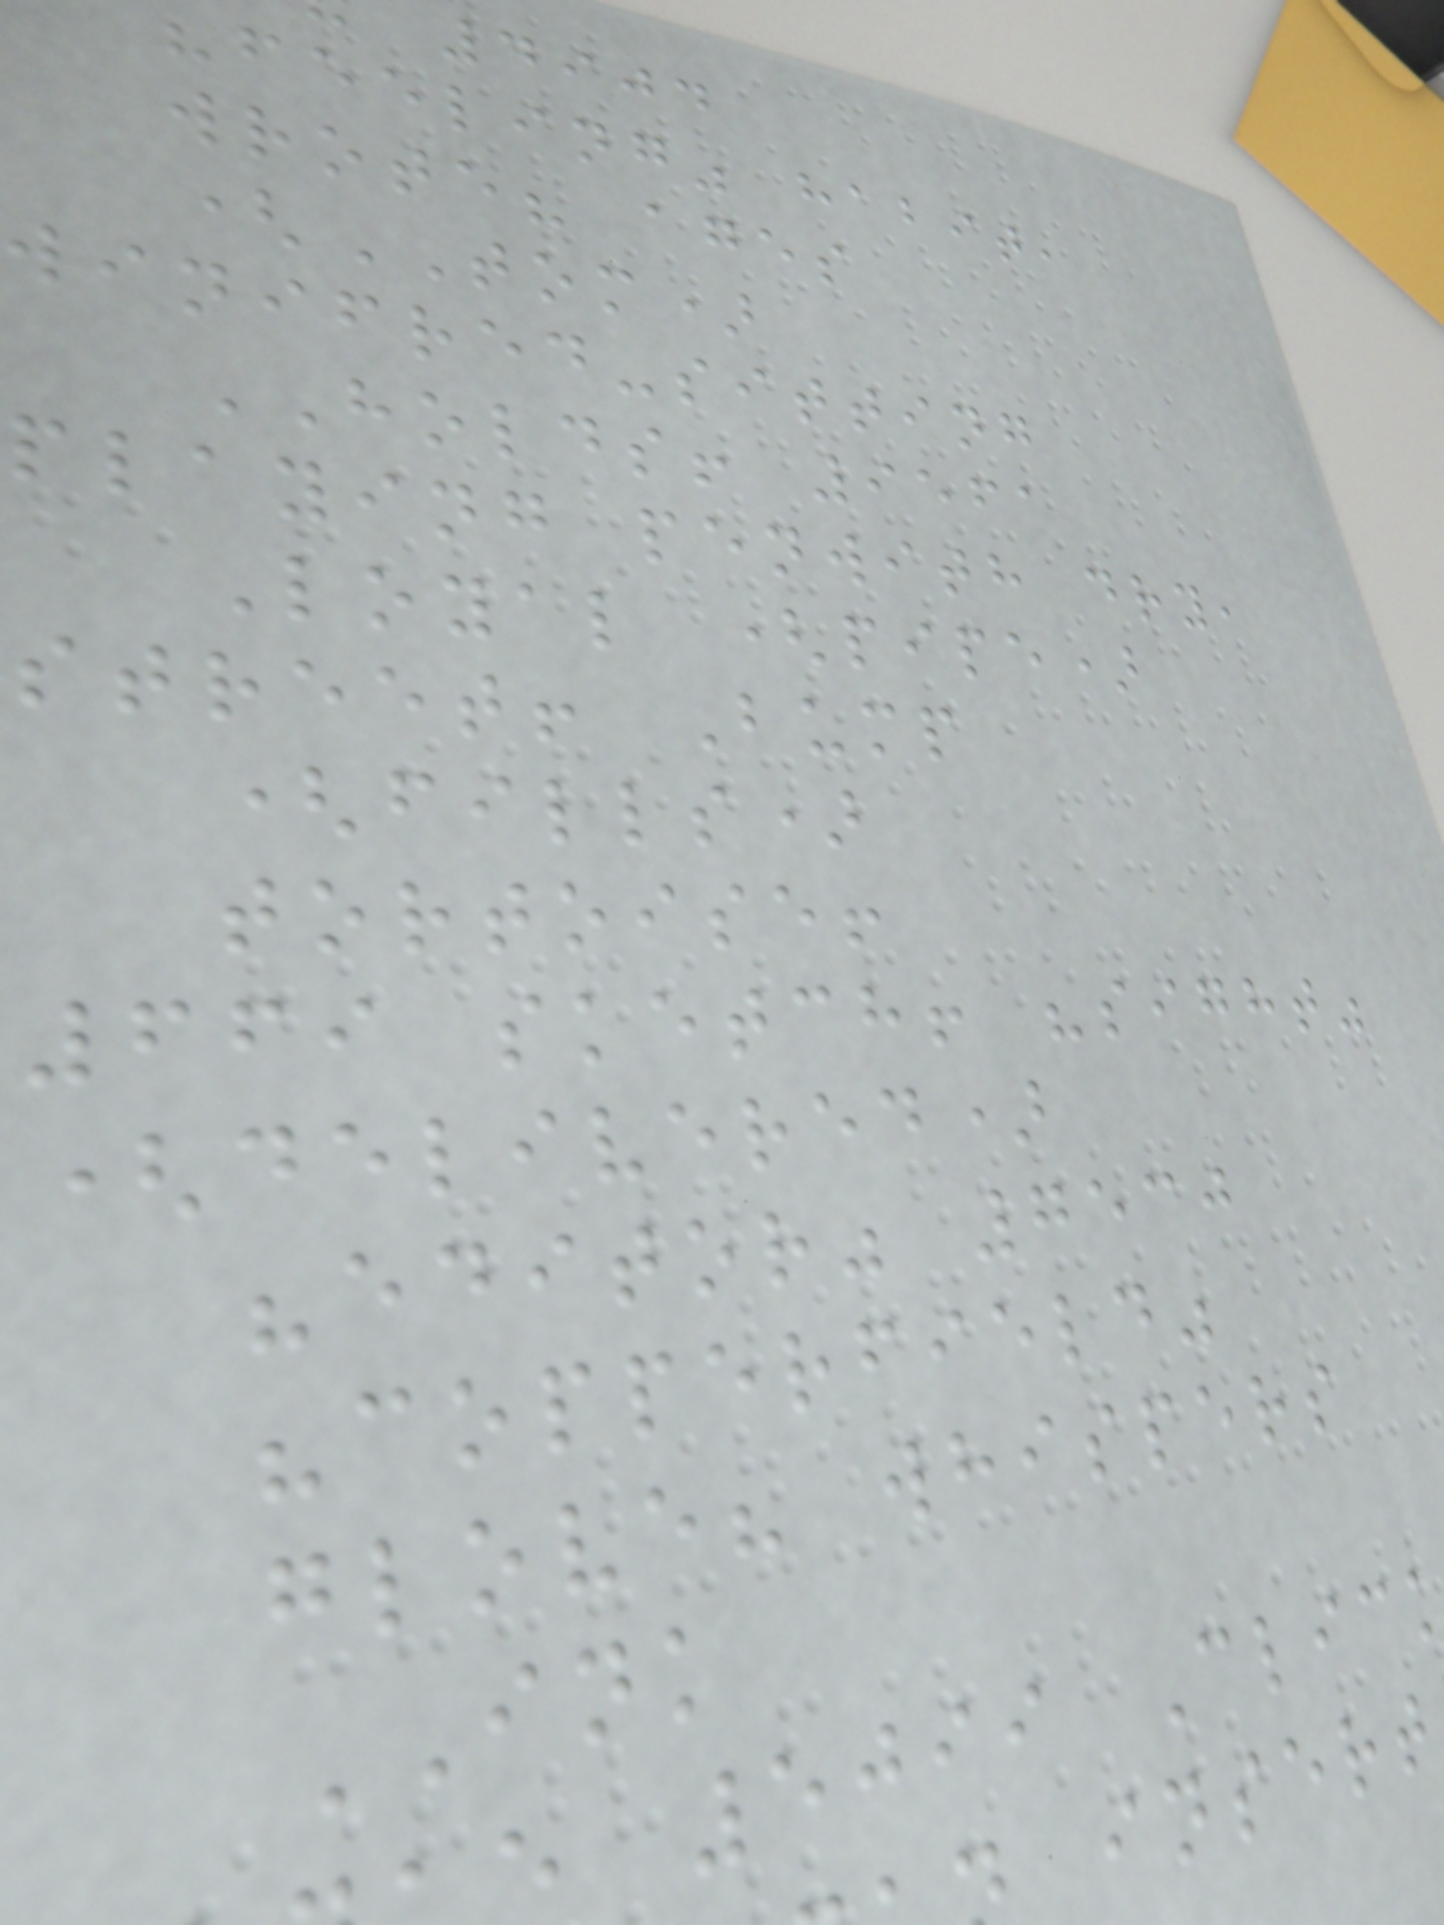4904
"feeling" habit,
wrote? ages
(TOM)
winifred-sitting
HOLDS! 9561
playing penwith dry,
Loyal (pipe)
street! Bump
(fills)
tortoise!
669 sketch! "sight"
(delivered)
"editor" 7530
"copperfield"
glove? whispers
INK
5099 Clic
insert
